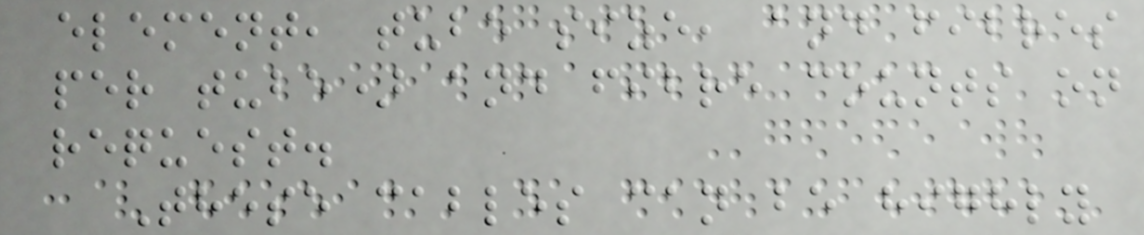element, tube size, and fibres
per tube) and fibre counts on
request.
These cables can be highly
